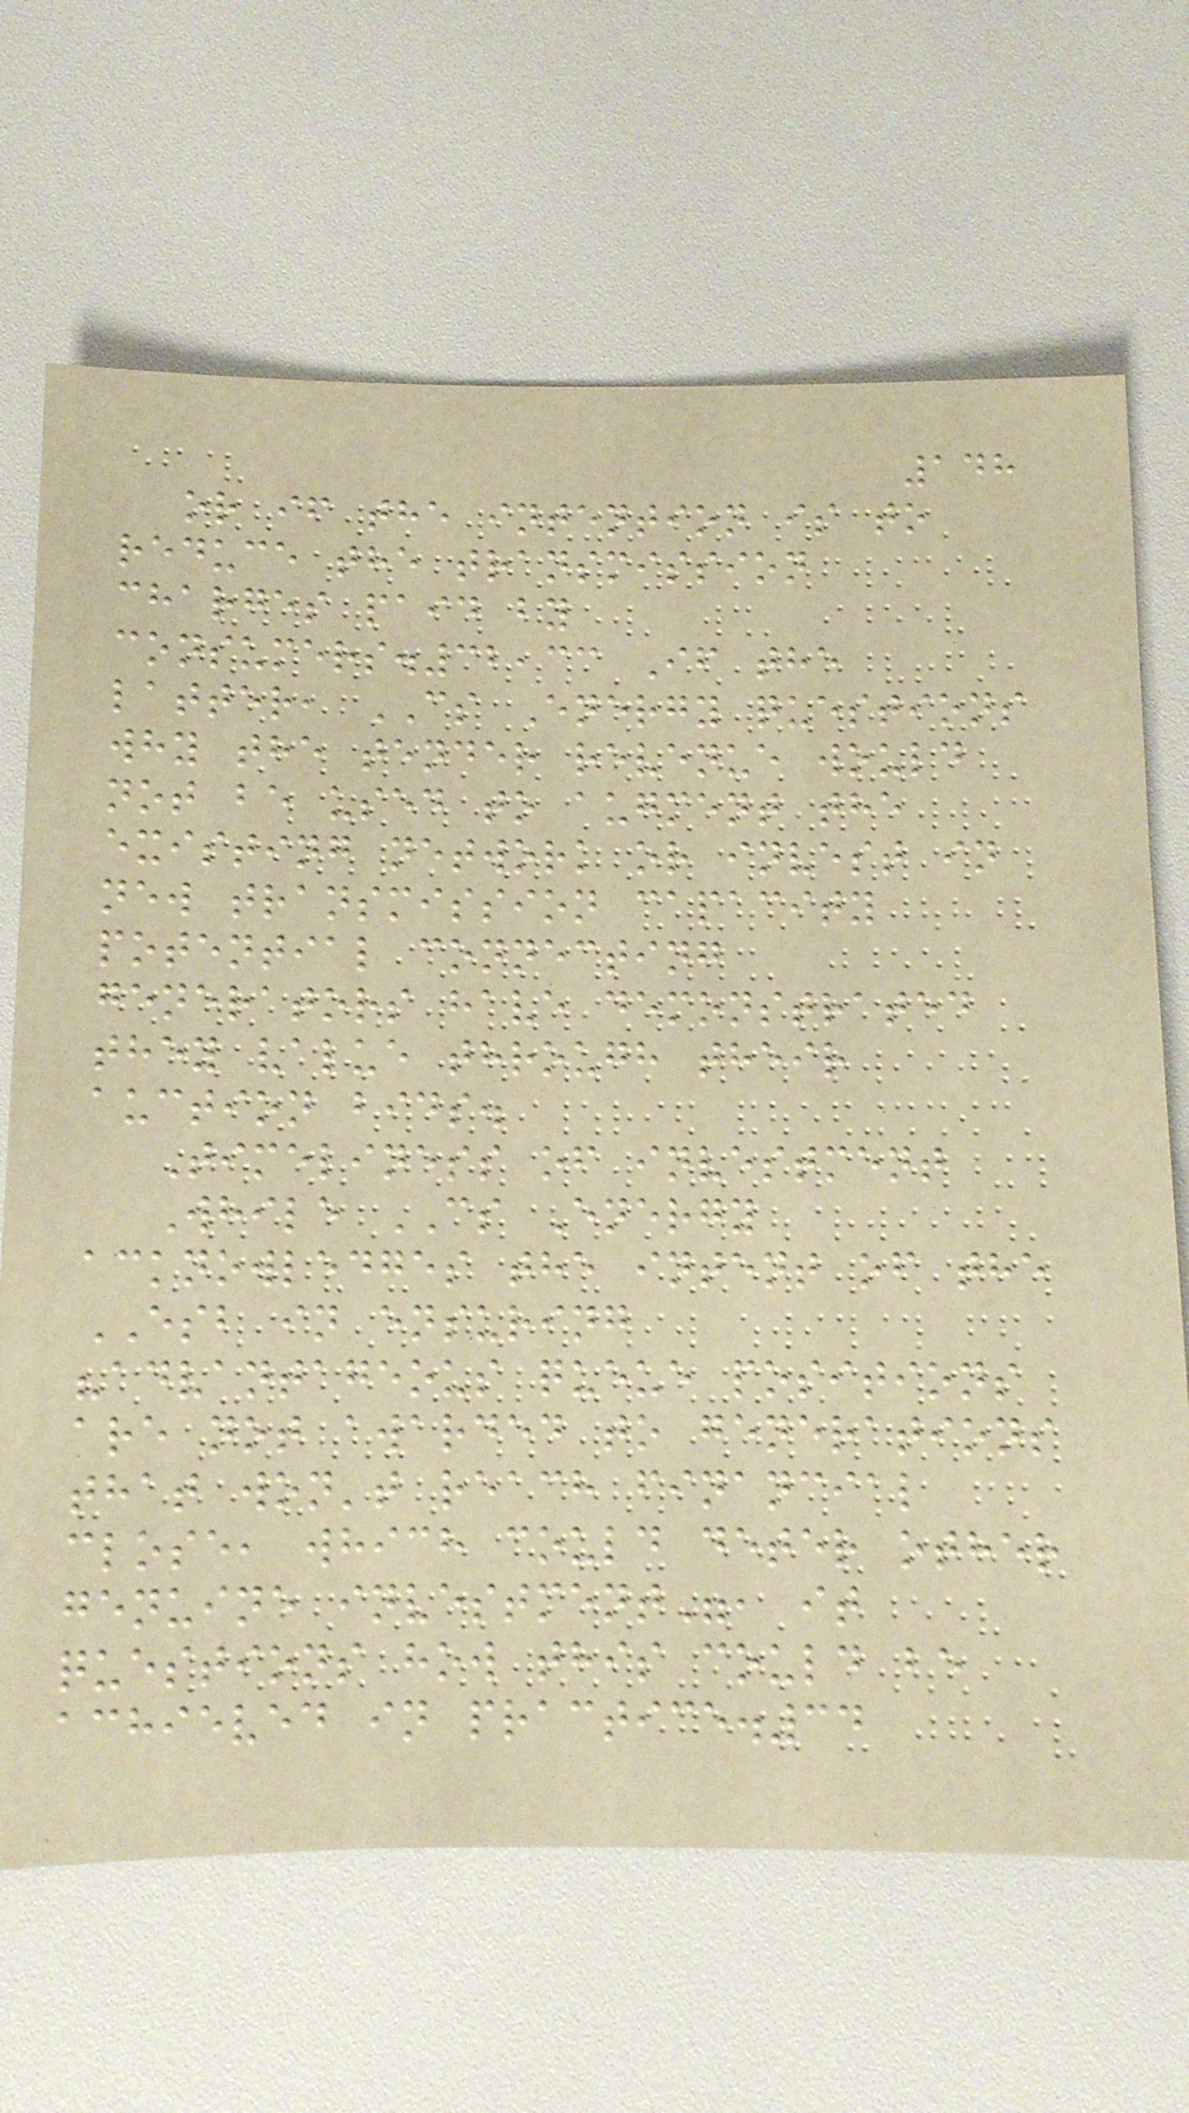148
or if the intention is to
reduce the transmission
charges paid by
consumers.32,33 If the
latter, CS Energy questions
why the tender revenue would
not be used to augment the
existing network or invest in
new transmission capacity
potential connecting
generators have demonstrated
they value through their
auction bids.
Timeliness of investment
While CS Energy
acknowledges the intent of the
ESB in ensuring
"advantageous queue positions
are not awarded to generations
that won't reach financial
close, which could deter other
genuine investment", it
questions how this could be
achieved in practice.34
